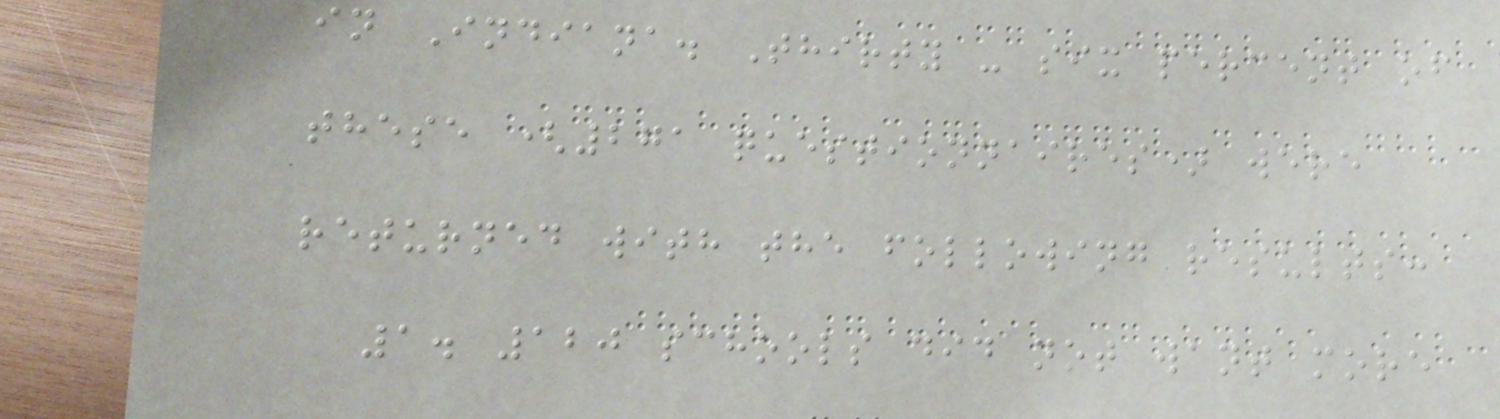in Indiana. Thirty - six percent of
these (271 questionnaires) were
returned with the following results:
1. 120 schools did not want more
